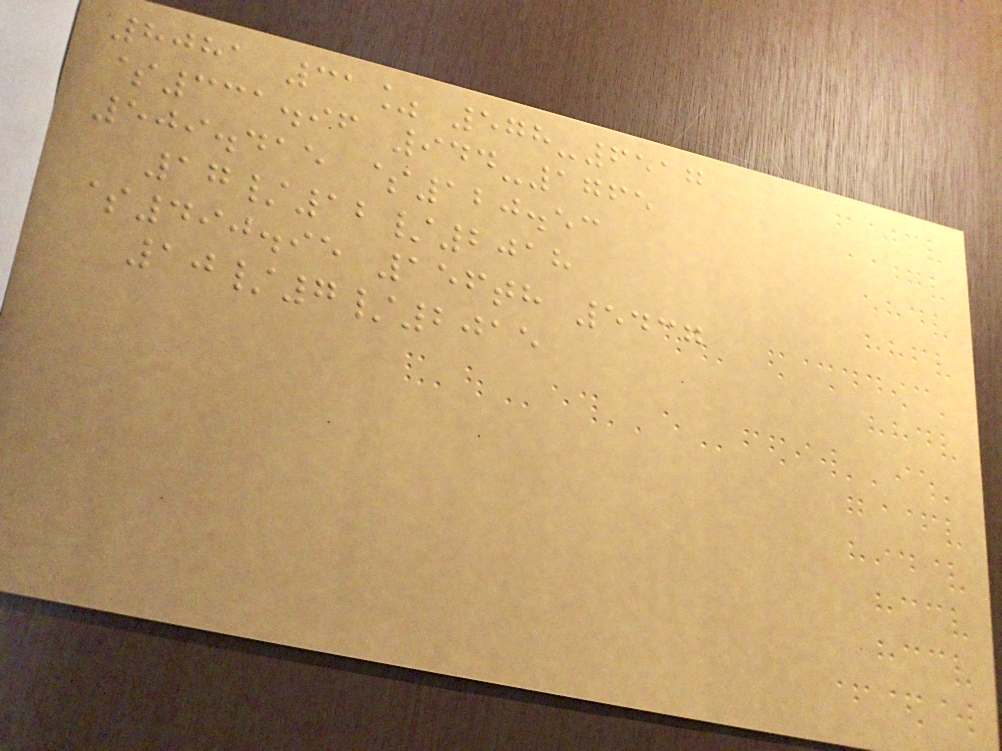8081 31% 578-6517
$331.96 944-1765
509.415 $120.53
17/12/2018
$490.95 156th 5437
10/7/2015
